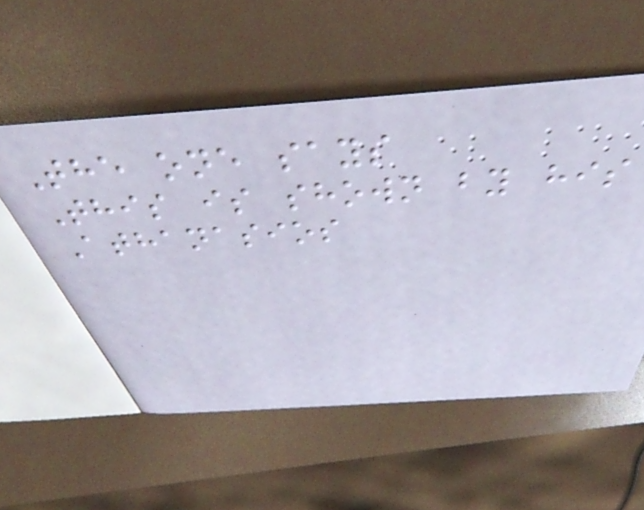The one says
This is shown by his
Athanasios
